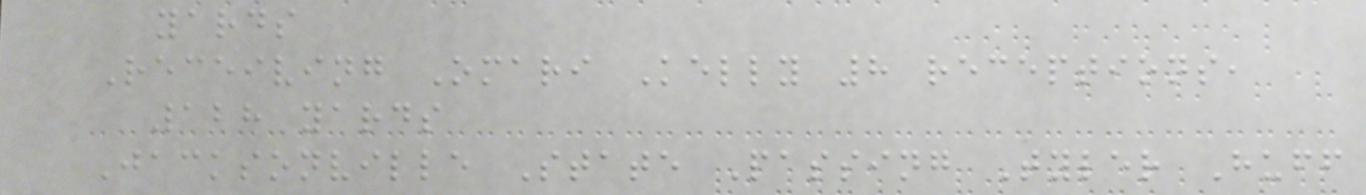yards
Receiving Omari Kelly 8 receptions,
128 yards
Jacksonville State Passing Tyler Huff
